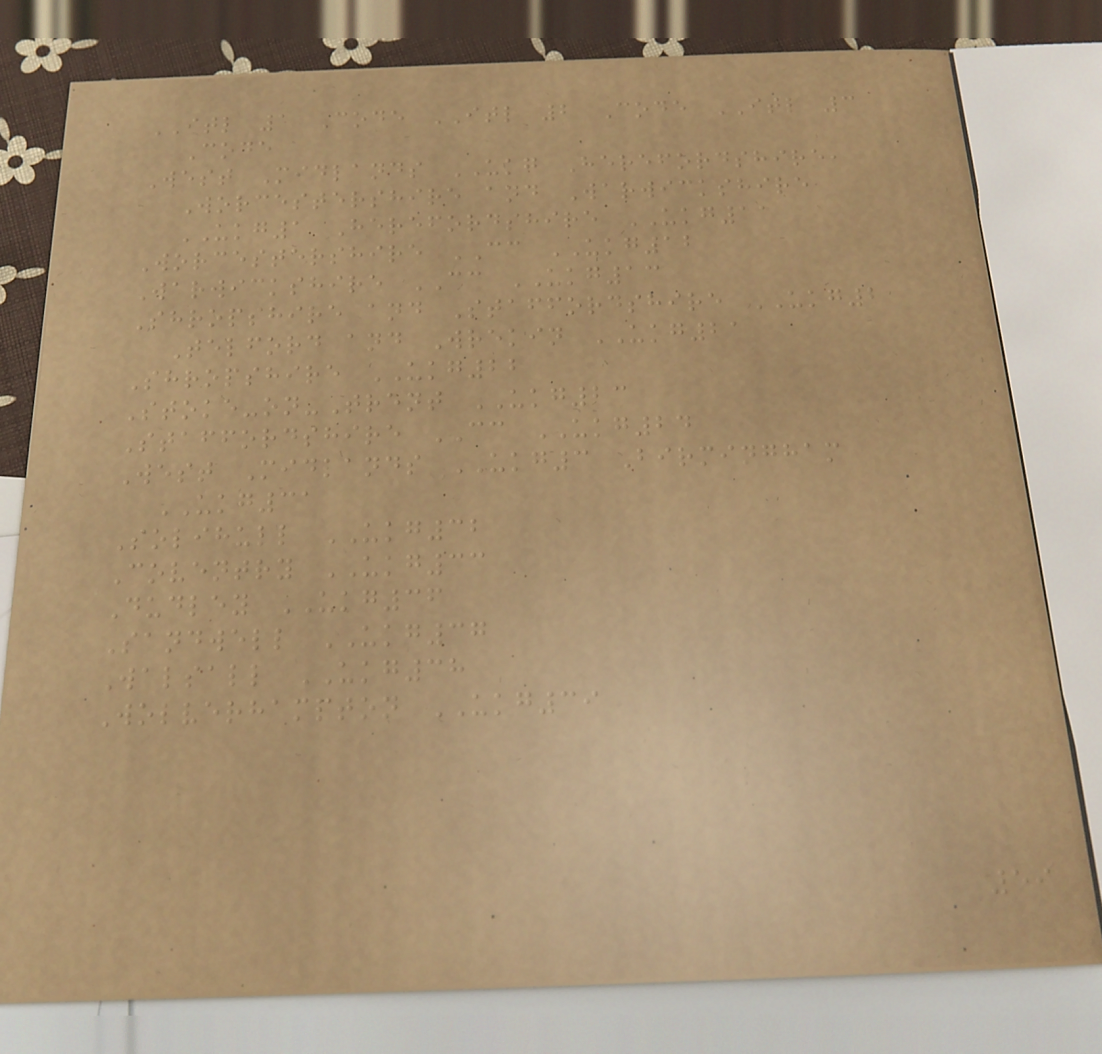ITL 1 Code ITL 2 Code ITL 3
Code
West Midlands UKG Herefordshire,
Worcestershire and Warwickshire
UKG1 Herefordshire UKG11
Worcestershire CC UKG12
Warwickshire CC UKG13
Shropshire and Staffordshire UKG2
Telford and Wrekin UKG21
Shropshire UKG22
Stoke-on-Trent UKG23
Staffordshire CC UKG24
West Midlands UKG3 Birmingham
UKG31
Solihull UKG32
Coventry UKG33
Dudley UKG36
Sandwell UKG37
Walsall UKG38
Wolverhampton UKG39
59
